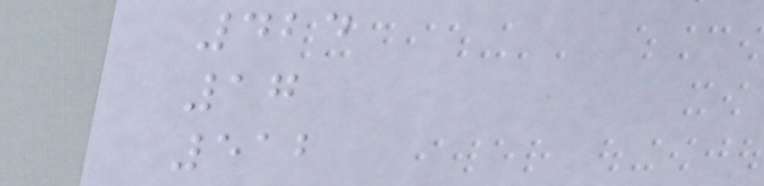424
17
512
